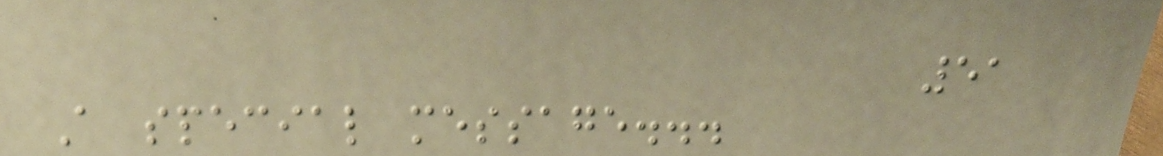51
A special message...
